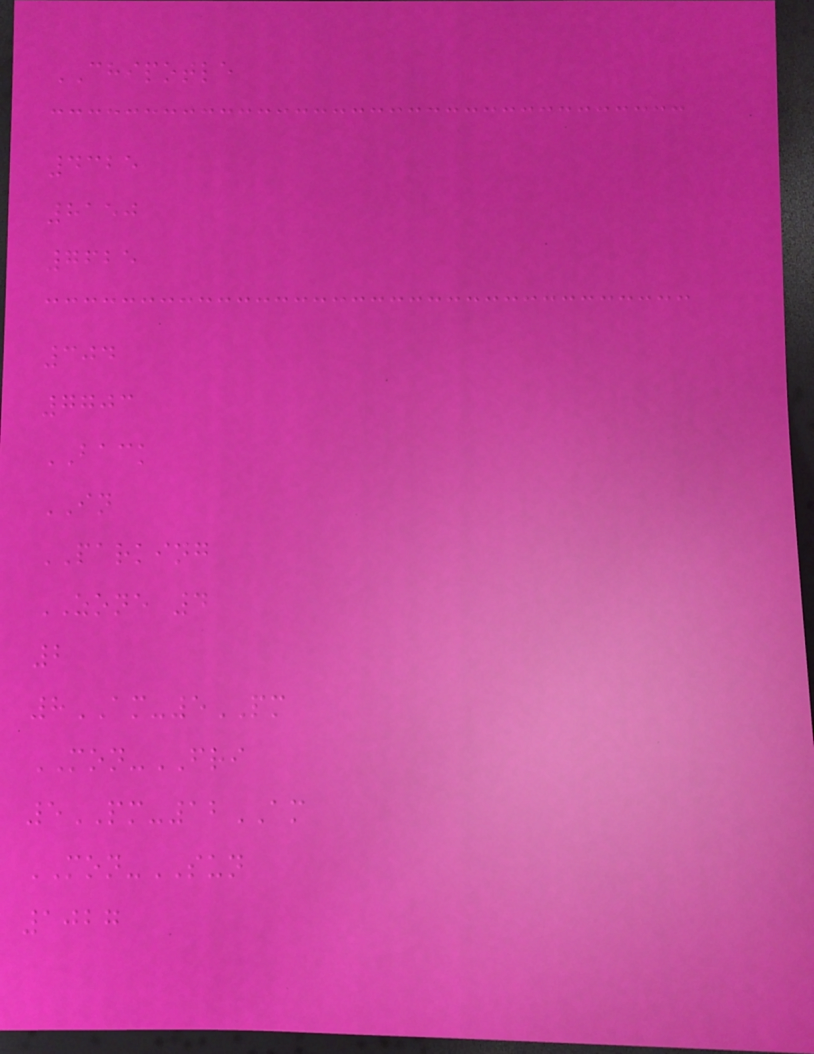CHIPOTLE
4325
8150
7625
304
7703
BACK
IN
PARKING
ZONE 4
2
8AM-5PM
MON-FRI
5PM-12AM
MON-SUN
1027
